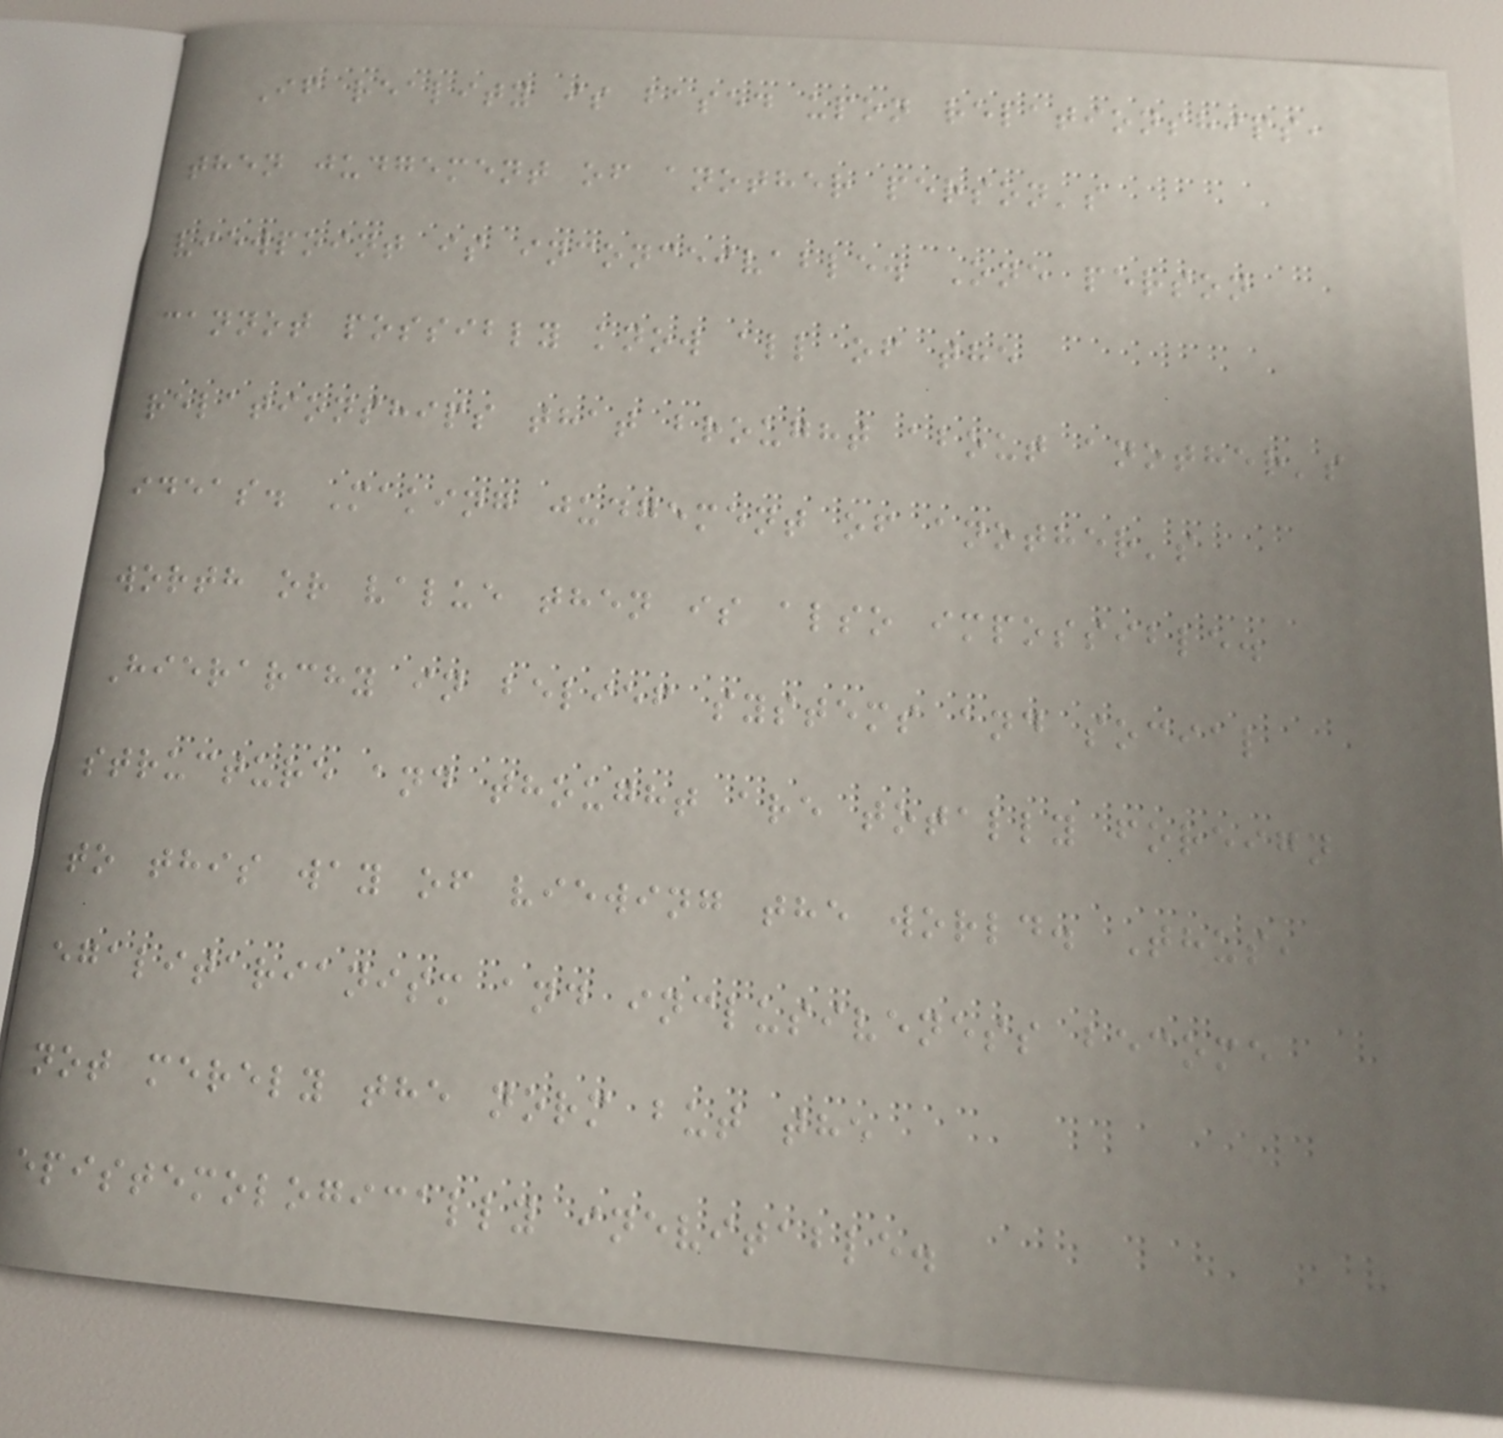If reality is based upon relationships,
then judgement of another person's
viewpoint is inconceivable. One person
cannot possibly know all of the
relationships that brought about another's
ideas. Making judgement of another's
worth or value then is also impossible.
Hierarchy in belief systems and social
structure and thought are totally foreign
to this way of viewing the world. Thus,
egalitarianism and inclusiveness become
not merely the norm but the
epistemologically inevitable.
